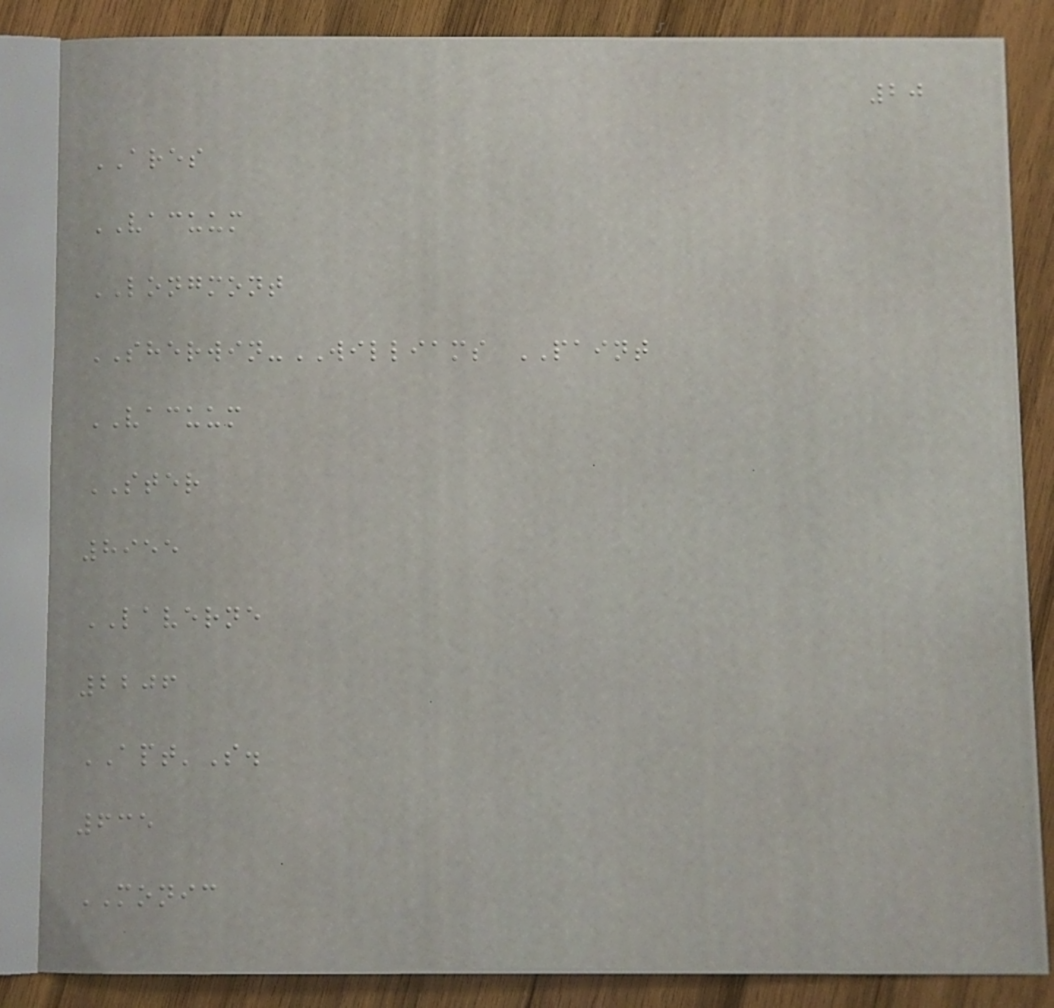20
ARES
VACUUM
LONGMONT
SHERWIN-WILLIAMS PAINT
VACUUM
STER
8955
LAVERNE
2206
APT'S.
635
MONIC
